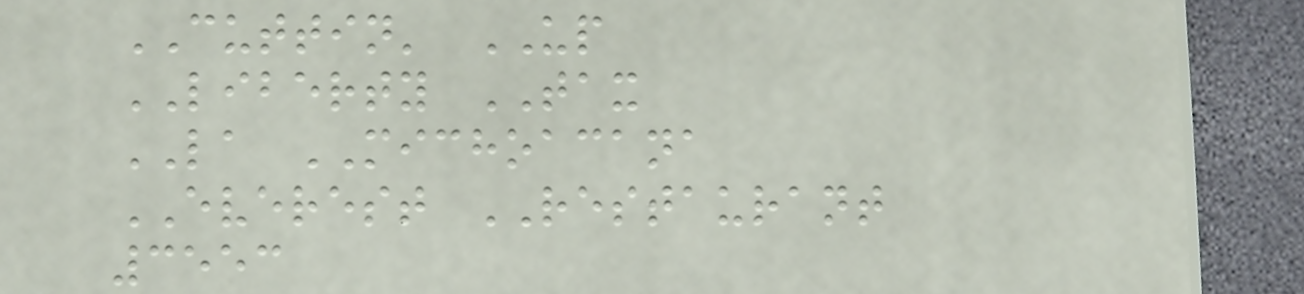CUTTIN' UP
LIBERTY TAX
LA MICHOACANA
EVEREST RESTAURANT
3553
